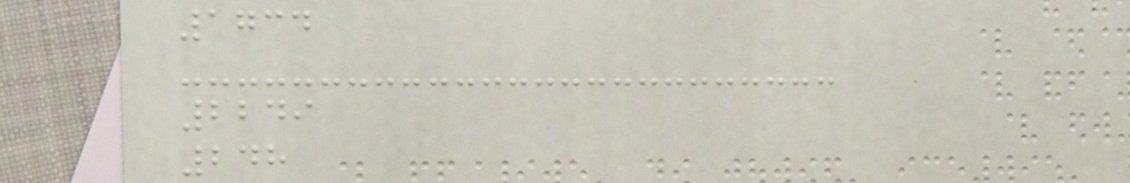1734
2249
248
